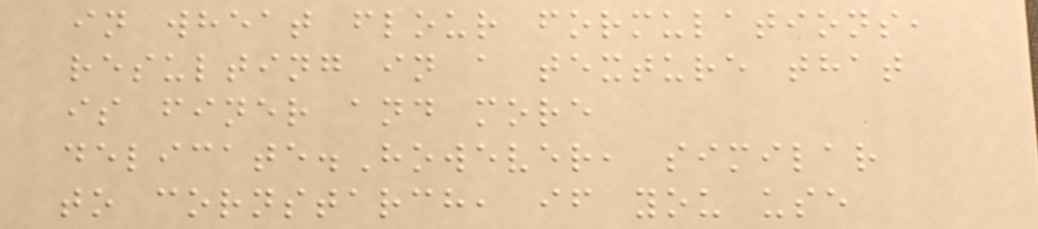in wheat flour formulations,
resulting in a texture that
is finer and more
delicate.However, similar
to cornstarch, if you use
